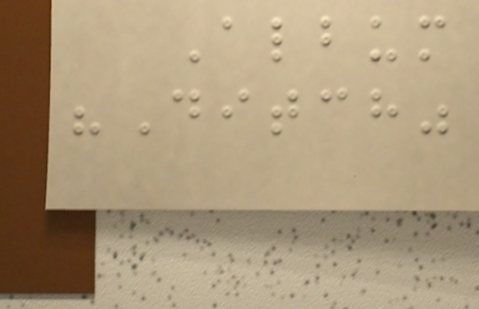Album
"Ditch"
